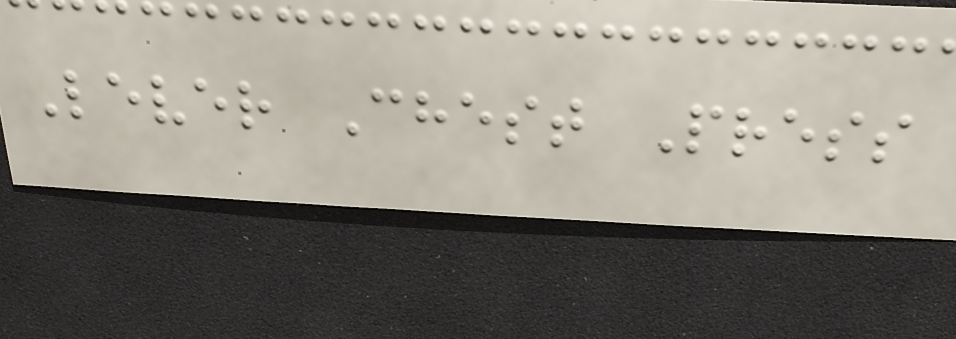Lever Chest Press
